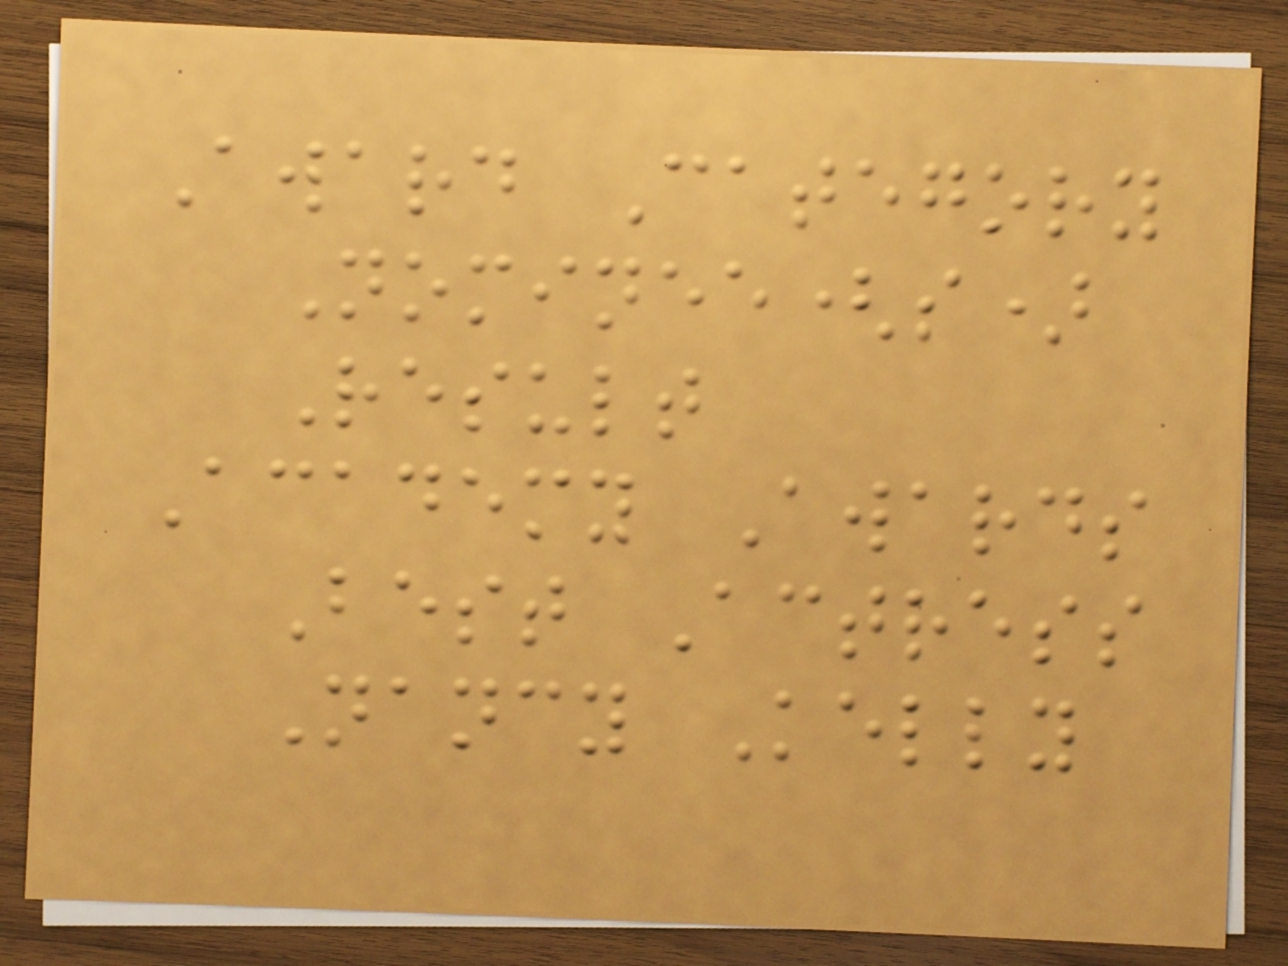Award Category
Nominee(s)
Result
Academy Awards
Best Actress
Nancy Kelly
